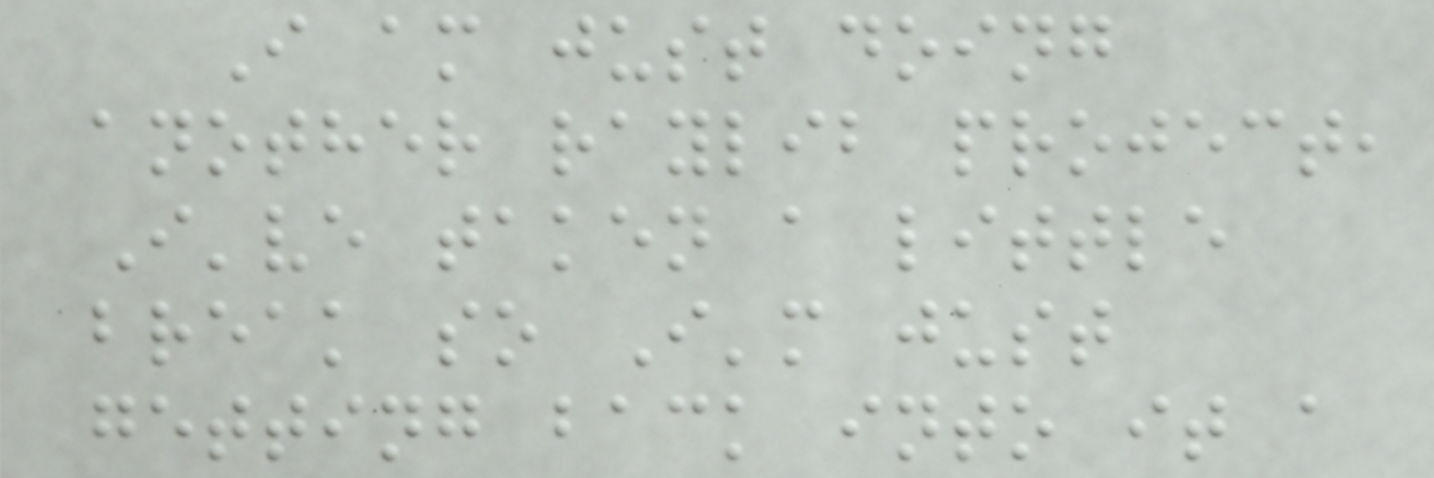I am just doing
another raylib project,
I've taken a little
break so I'm just
getting back into it a
